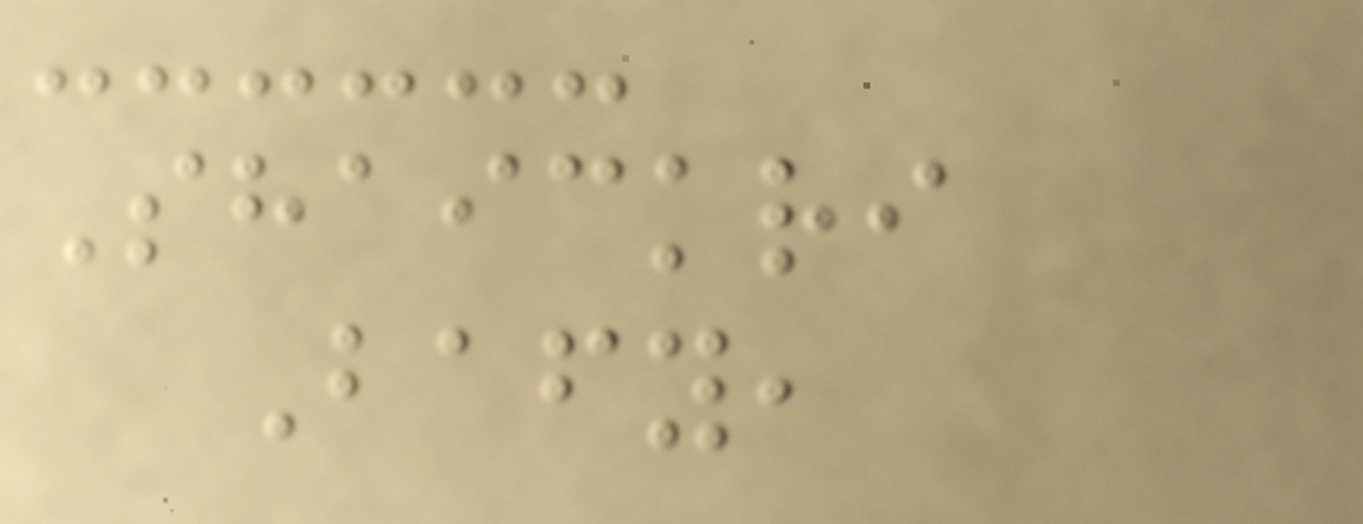Shaickri
Bafy,
